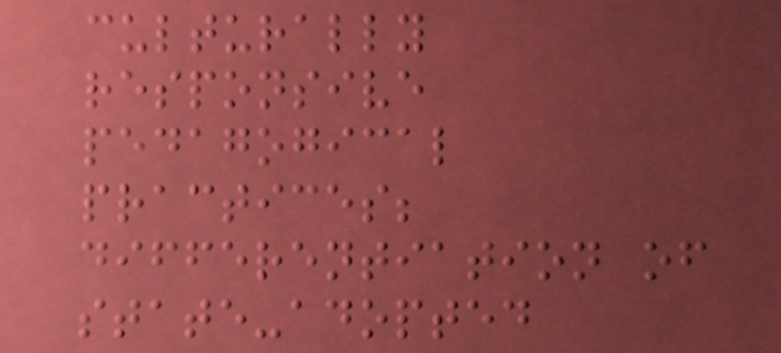culturally
responsive
pedagogical
practices;
differentiation of
state-adopted
